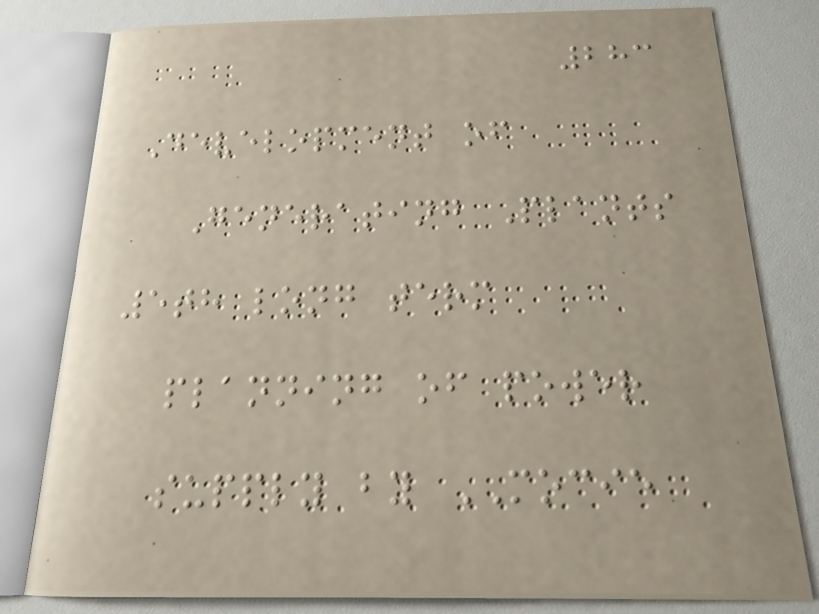283
Development of
Generating Plants
5th long term
planning of power
supply by MOCIE
